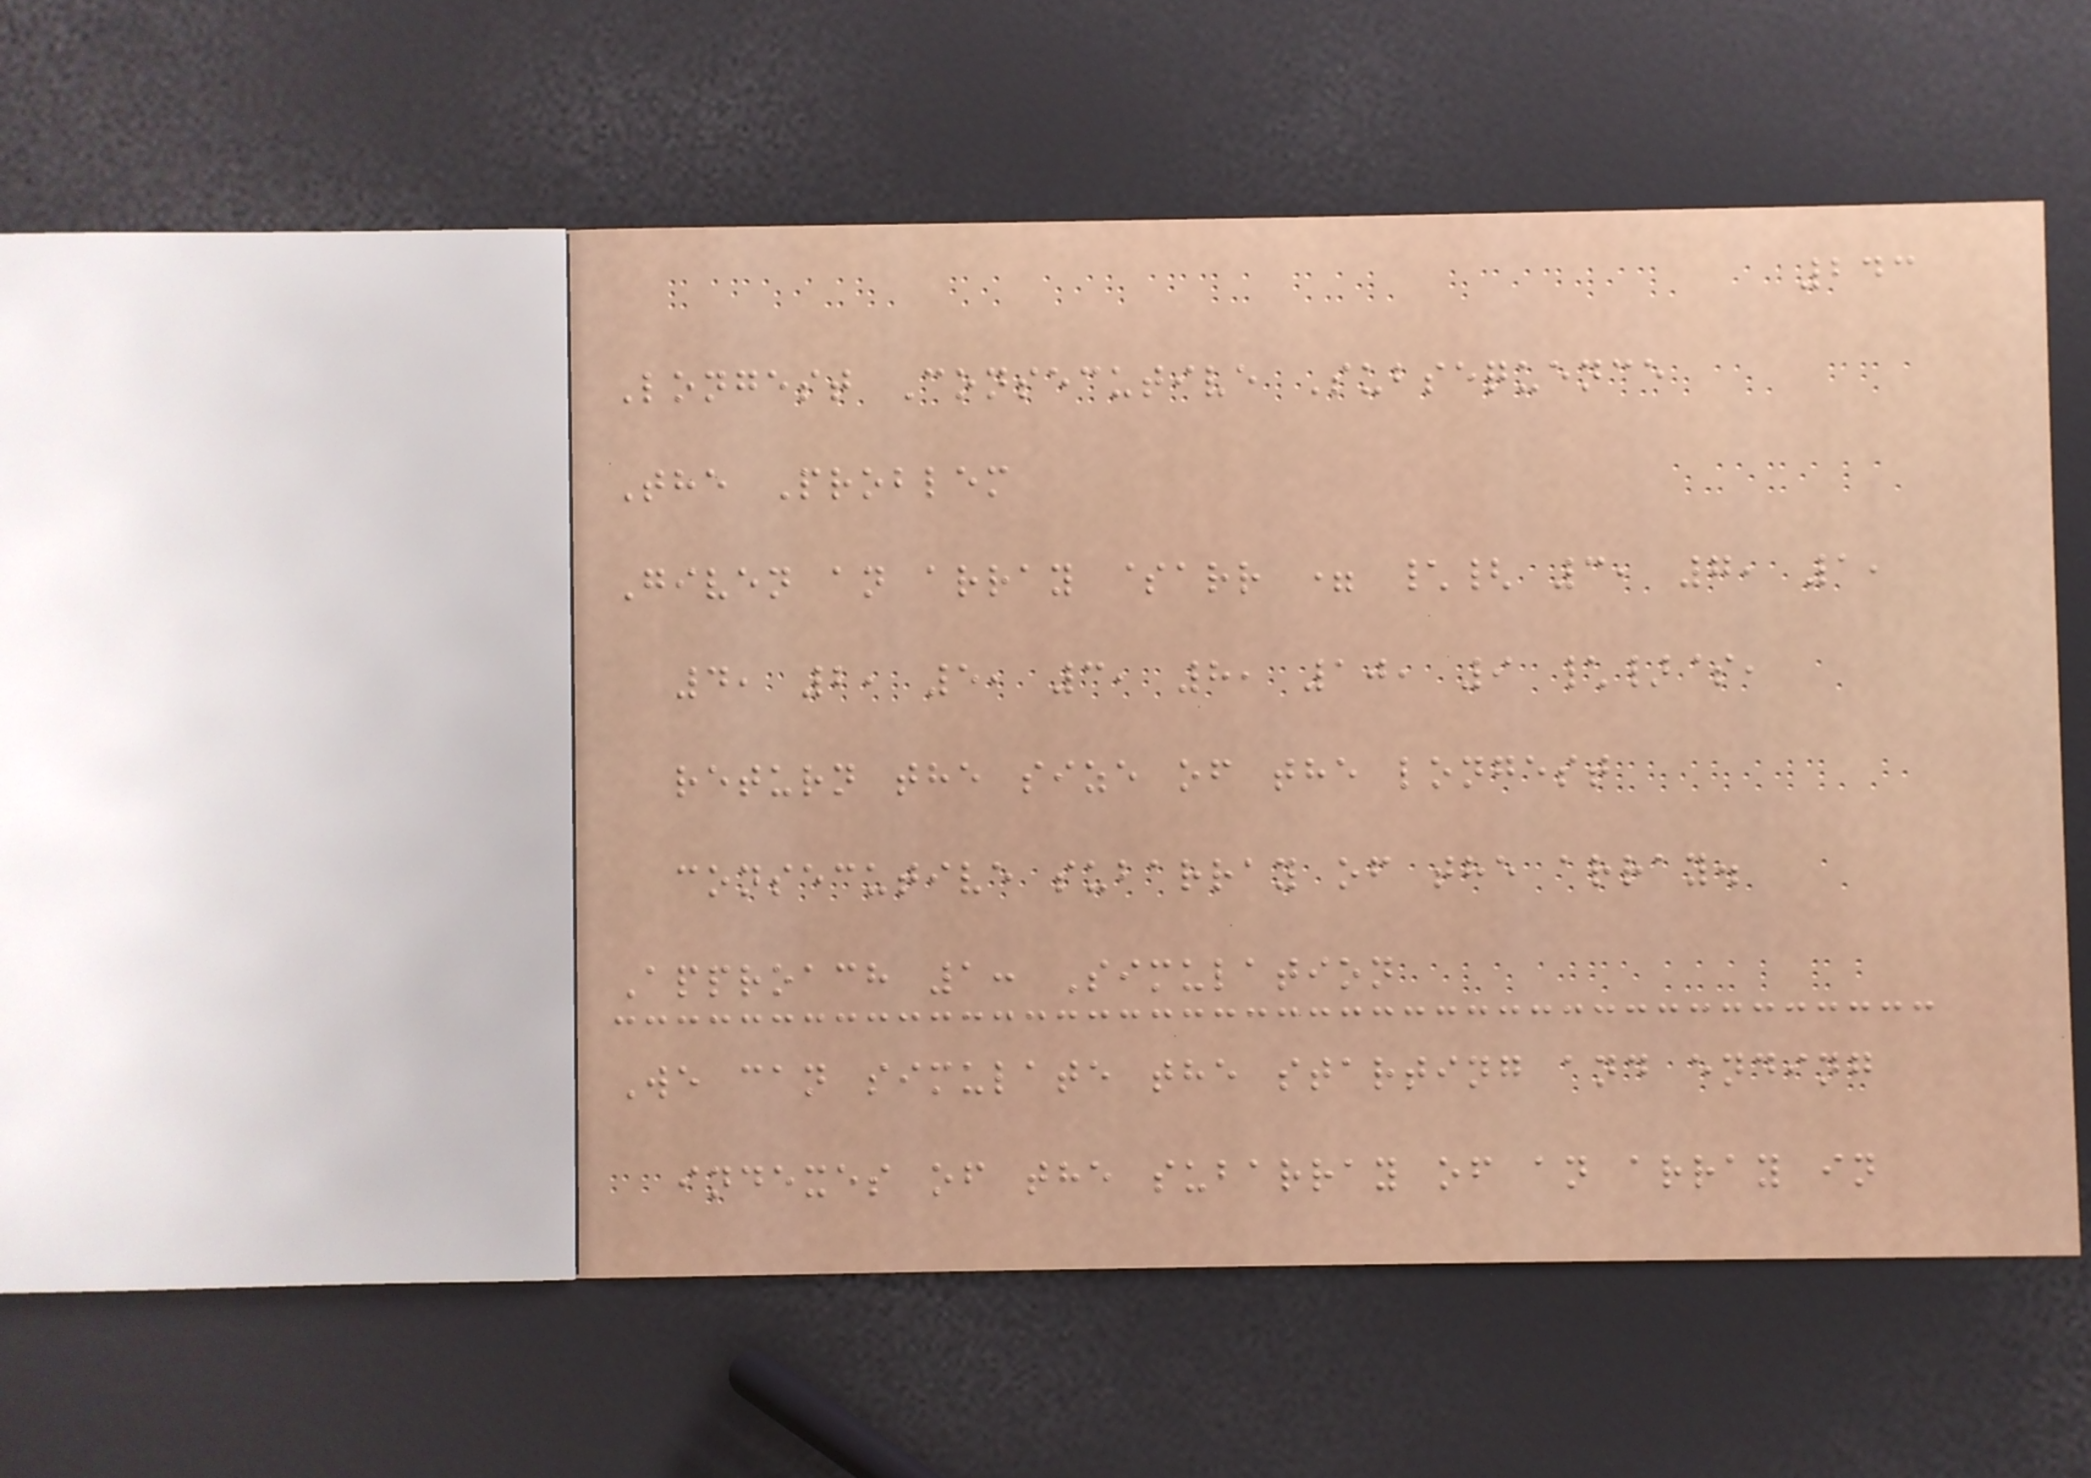243
Longest Consecutive Subsequence
The Problem
Given an array $arr = \{ 3, 7, 1,
4, 2, 5, 3, 8, 10, 9 \}$,
return the size of the longest
consecutive subarray of the array.
Approach 1: Simulation
We can simulate the starting and ending
indexes of the subarray of an array in
